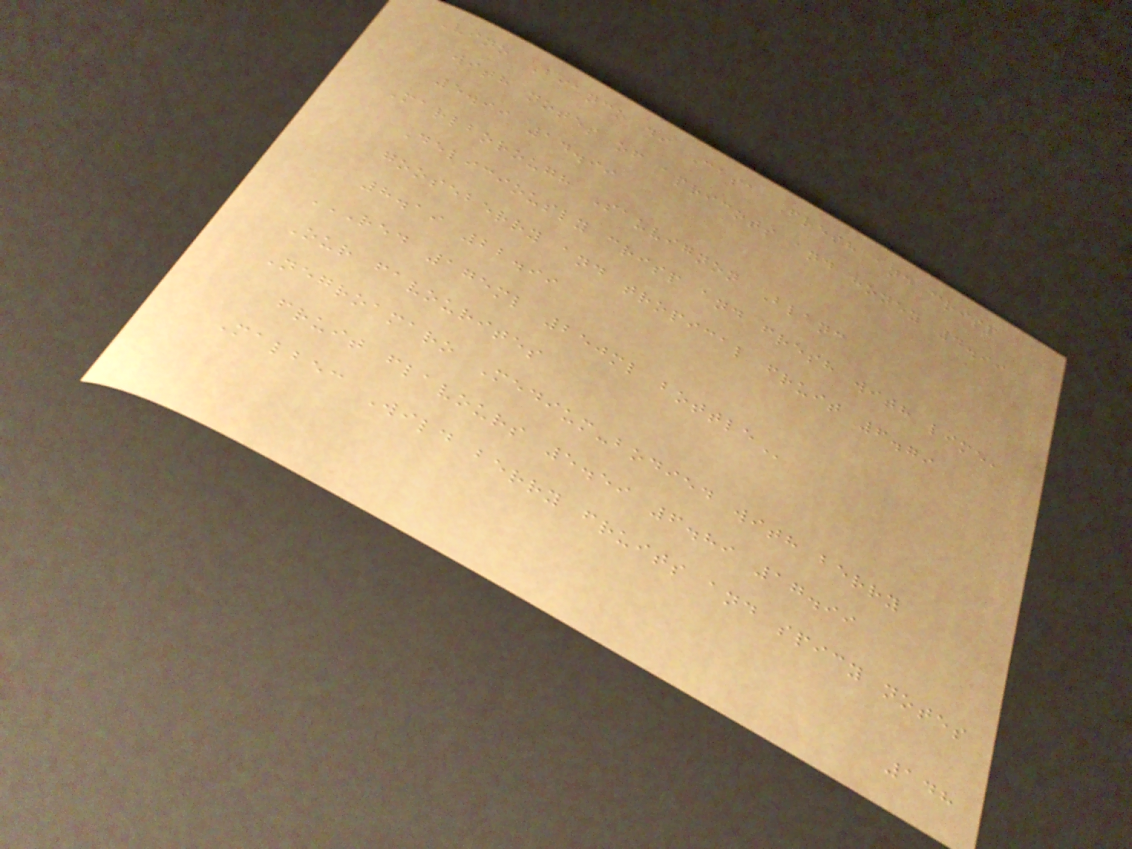Vino Bianco di Casa Fresh and crisp
with notes of apricots and honey 4.99
5.99 14.99
Marlborough Sauvignon Blanc
Deliciously crisp and fresh with lime,
gooseberry and tropical fruit 6.79
8.19 22.99
RED 175ML 250ML BOTTLE
Our favourites
Negroamaro Medium-bodied with berry
fruit flavours 5.59 6.89 17.99
Malbec Wild berry fruits and spicy notes
148
